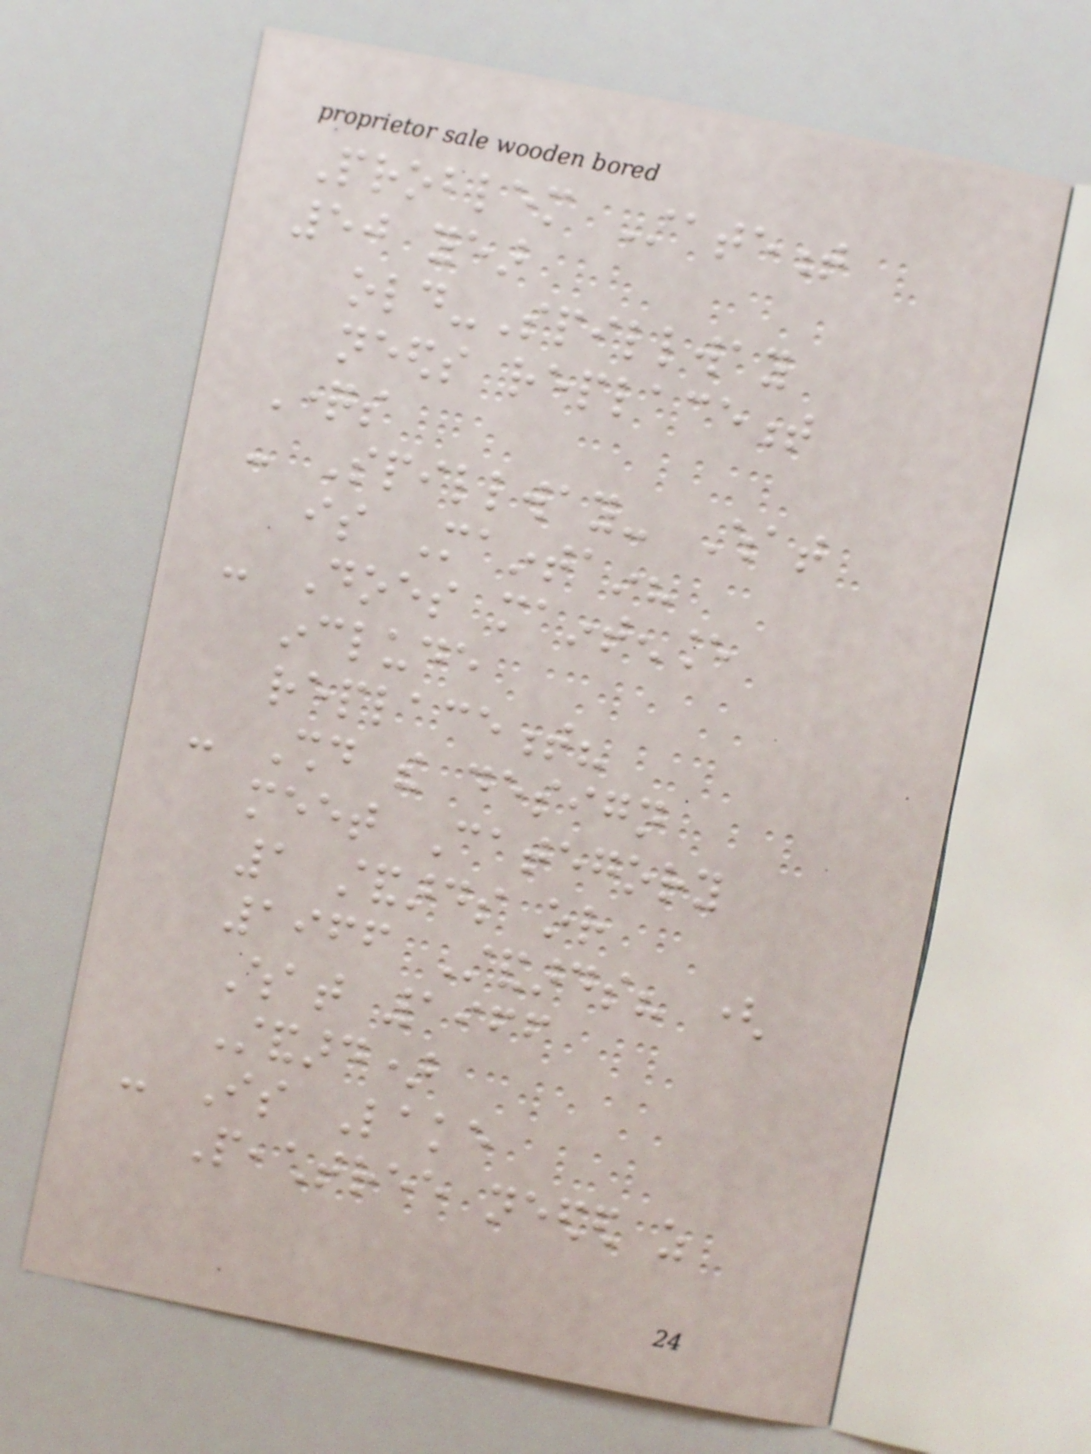Problem Statement
50 year
old-Spillway
needs replacement
Questions
- Spillway- What
is Maintain?
- Does maintenance
include
replacement?
- Should the design
meet Category
1 standards or
1966 Standards? (
What 1966
Standard)
- Is Lake
Peachtree needed as
